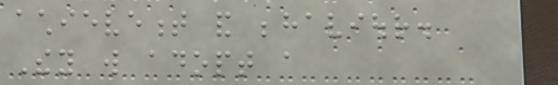achievement and behaviour.
They will adopt a
